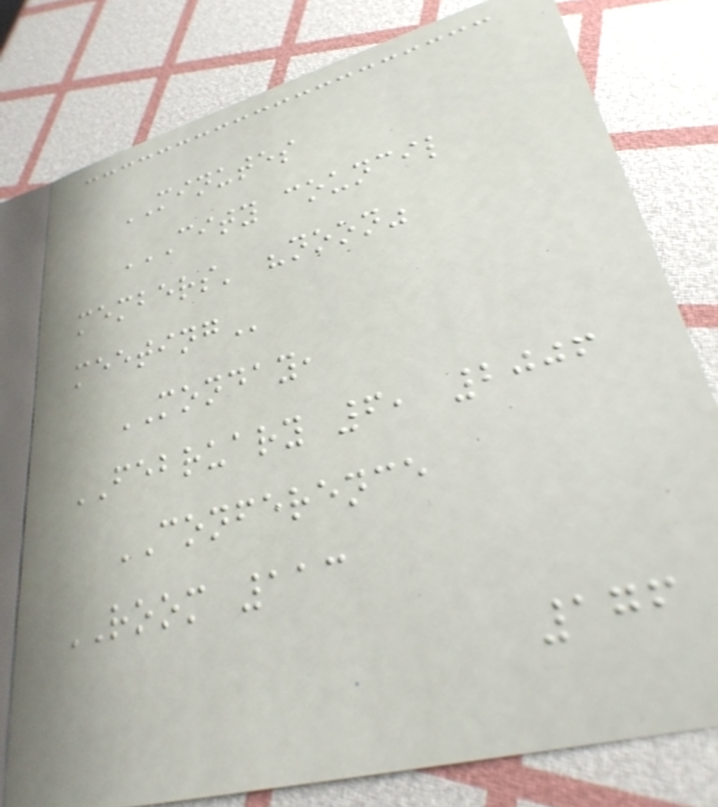MINUTES
CITY COUNCIL
MEMBERS' "NOON"
MEETING
MONDAY,
FEBRUARY 6, 2006
CONFERENCE
ROOM 113
176
